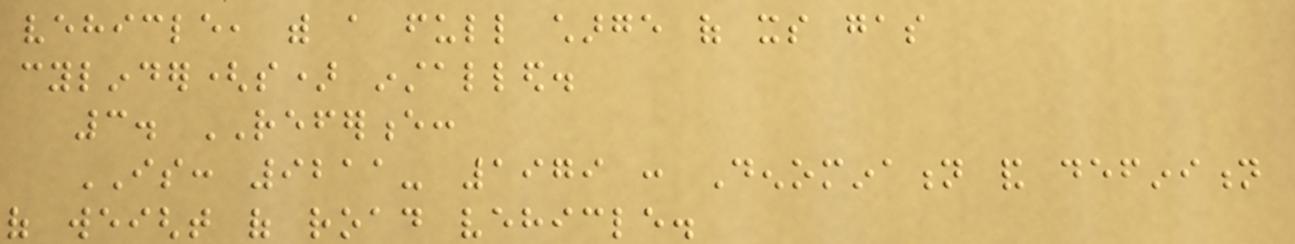vehicle, with a full charge of its gas
cylinder(s) installed.
3. REFERENCE:
IS: 9211- 1979 : Denomination and definition
of weight of road vehicle.
